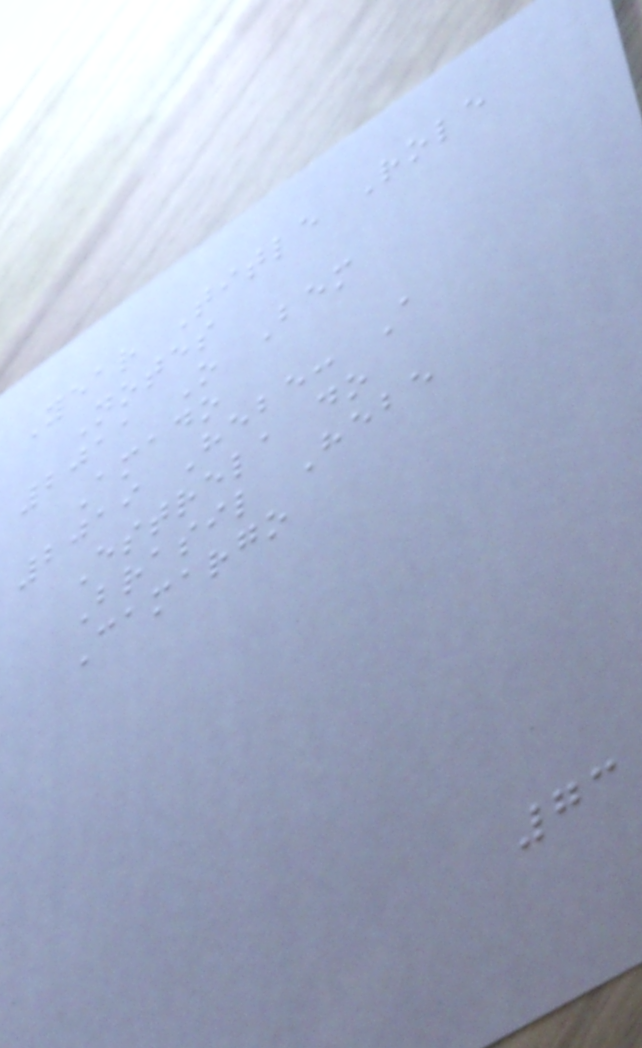Year Title Role
Notes
2011 O Bem
Amado
2019 Hebe: A
Estrela do
Brasil Hebe
Camargo
73
